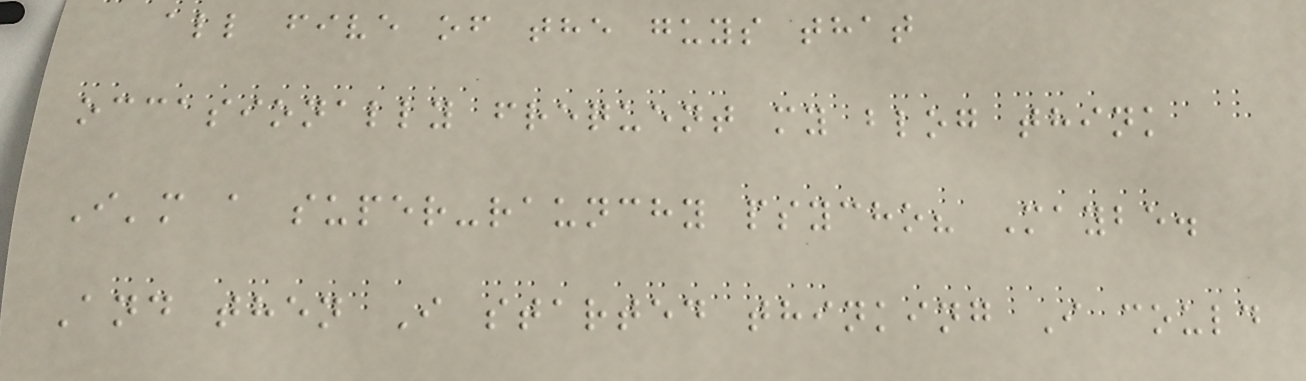all five of the guys that
occasionally frequent my blog think
I'm a super-raunchy psycho? Maybe.
And then I started thinking I could
